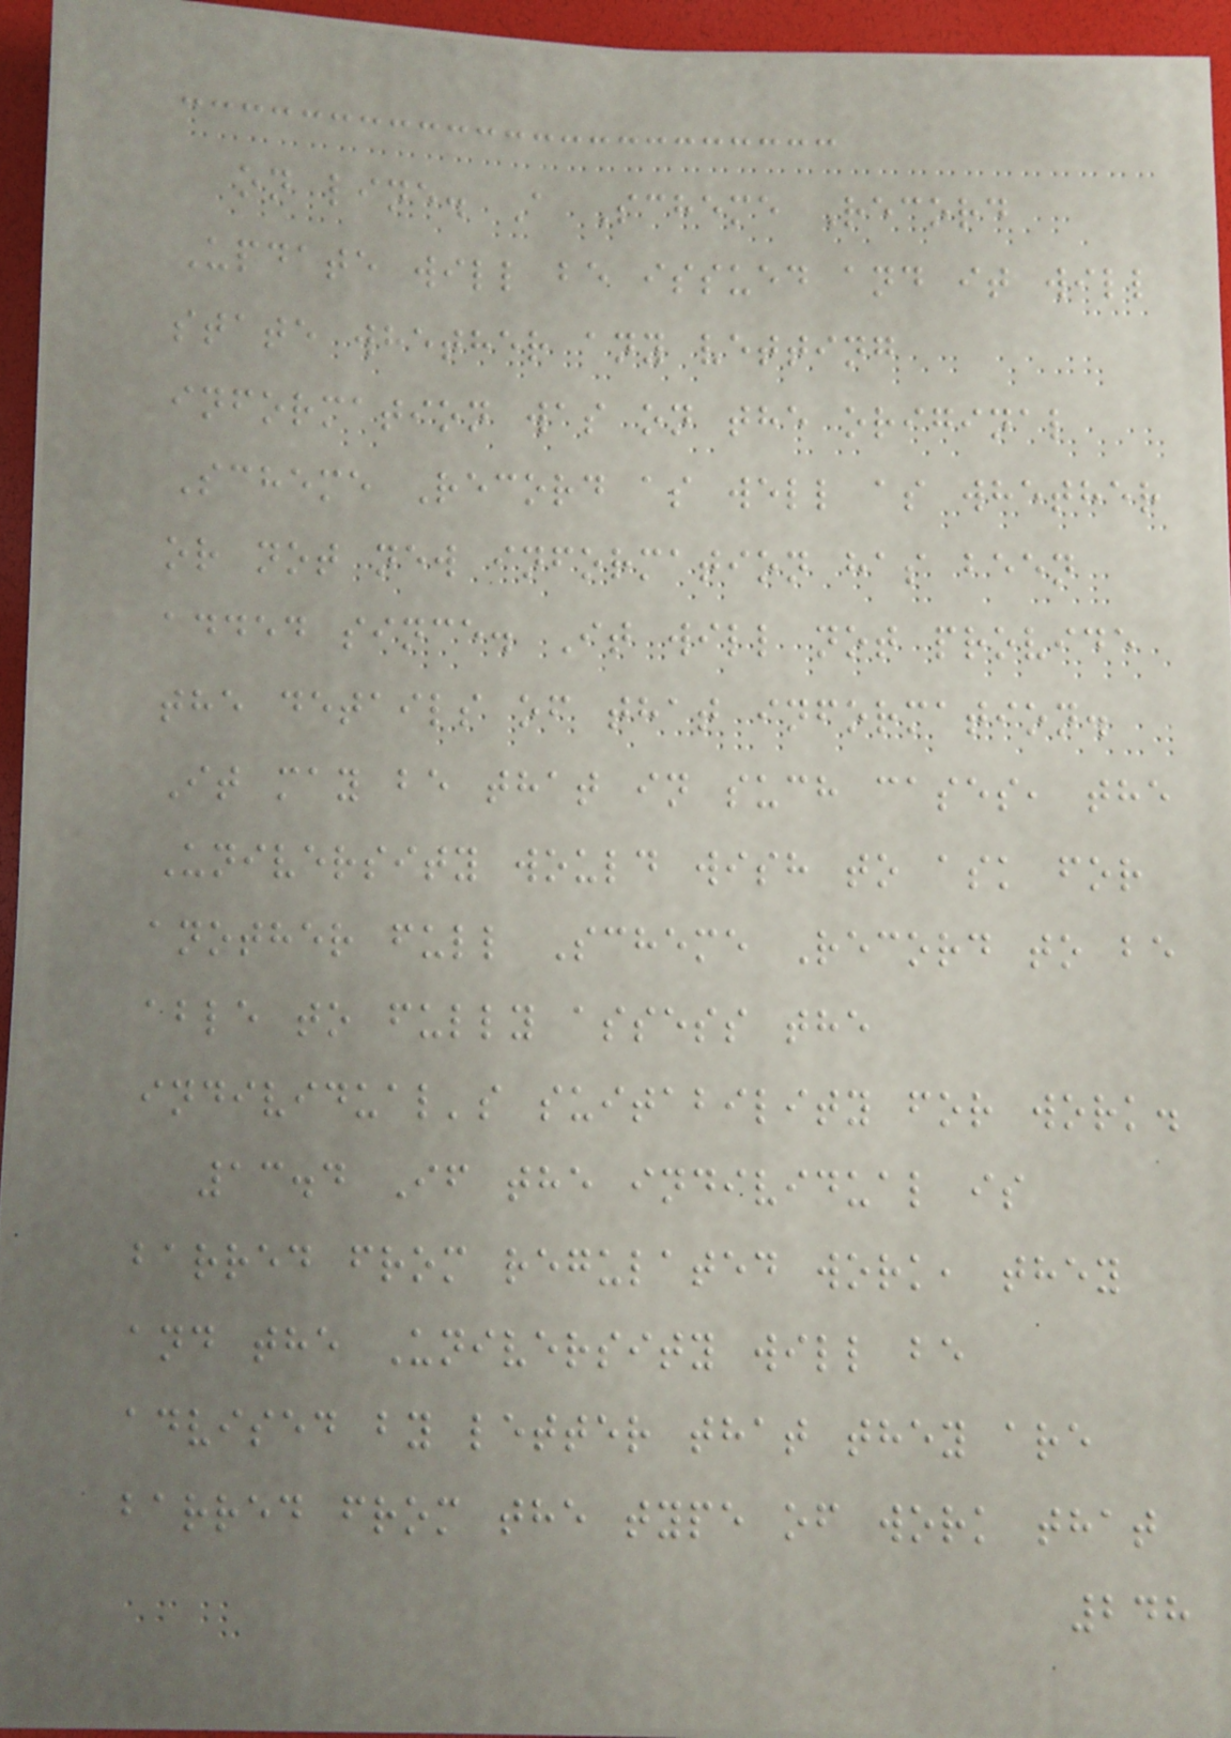on line. A Scheme Record
Update will be issued and it will
state whether any vetting
information was on the original
Scheme Record as well as whether
or not new information has been
added since. It will not provide
the details of that information.
It may be that in such cases, the
University would wish to ask for
another full Scheme Record to be
able to fully assess the
individual's suitability for work.
13.4 If the individual is
barred from regulated work, they
and the University will be
advised by letter that they are
barred from the type of work that
248
